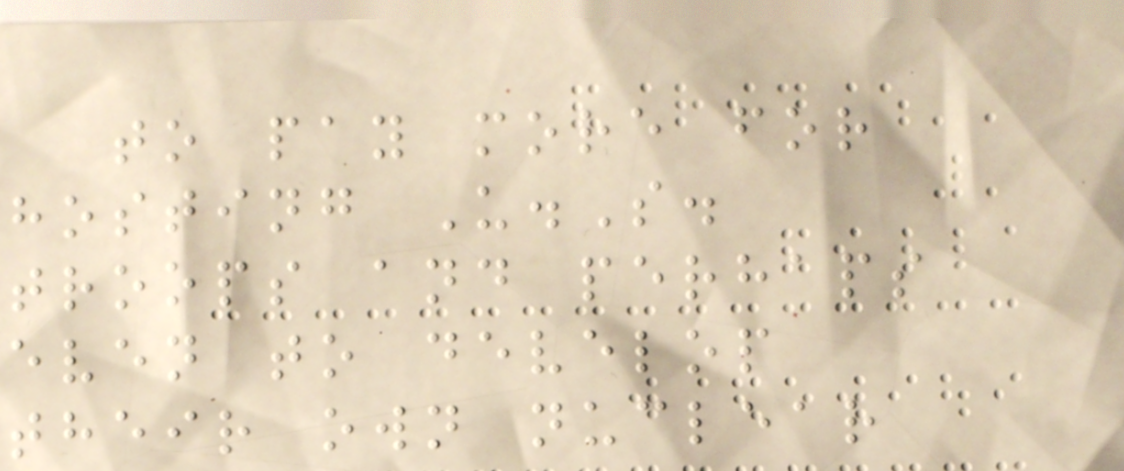to pay more for
hosting U.S.
troops and perhaps
even to develop
their own nuclear
